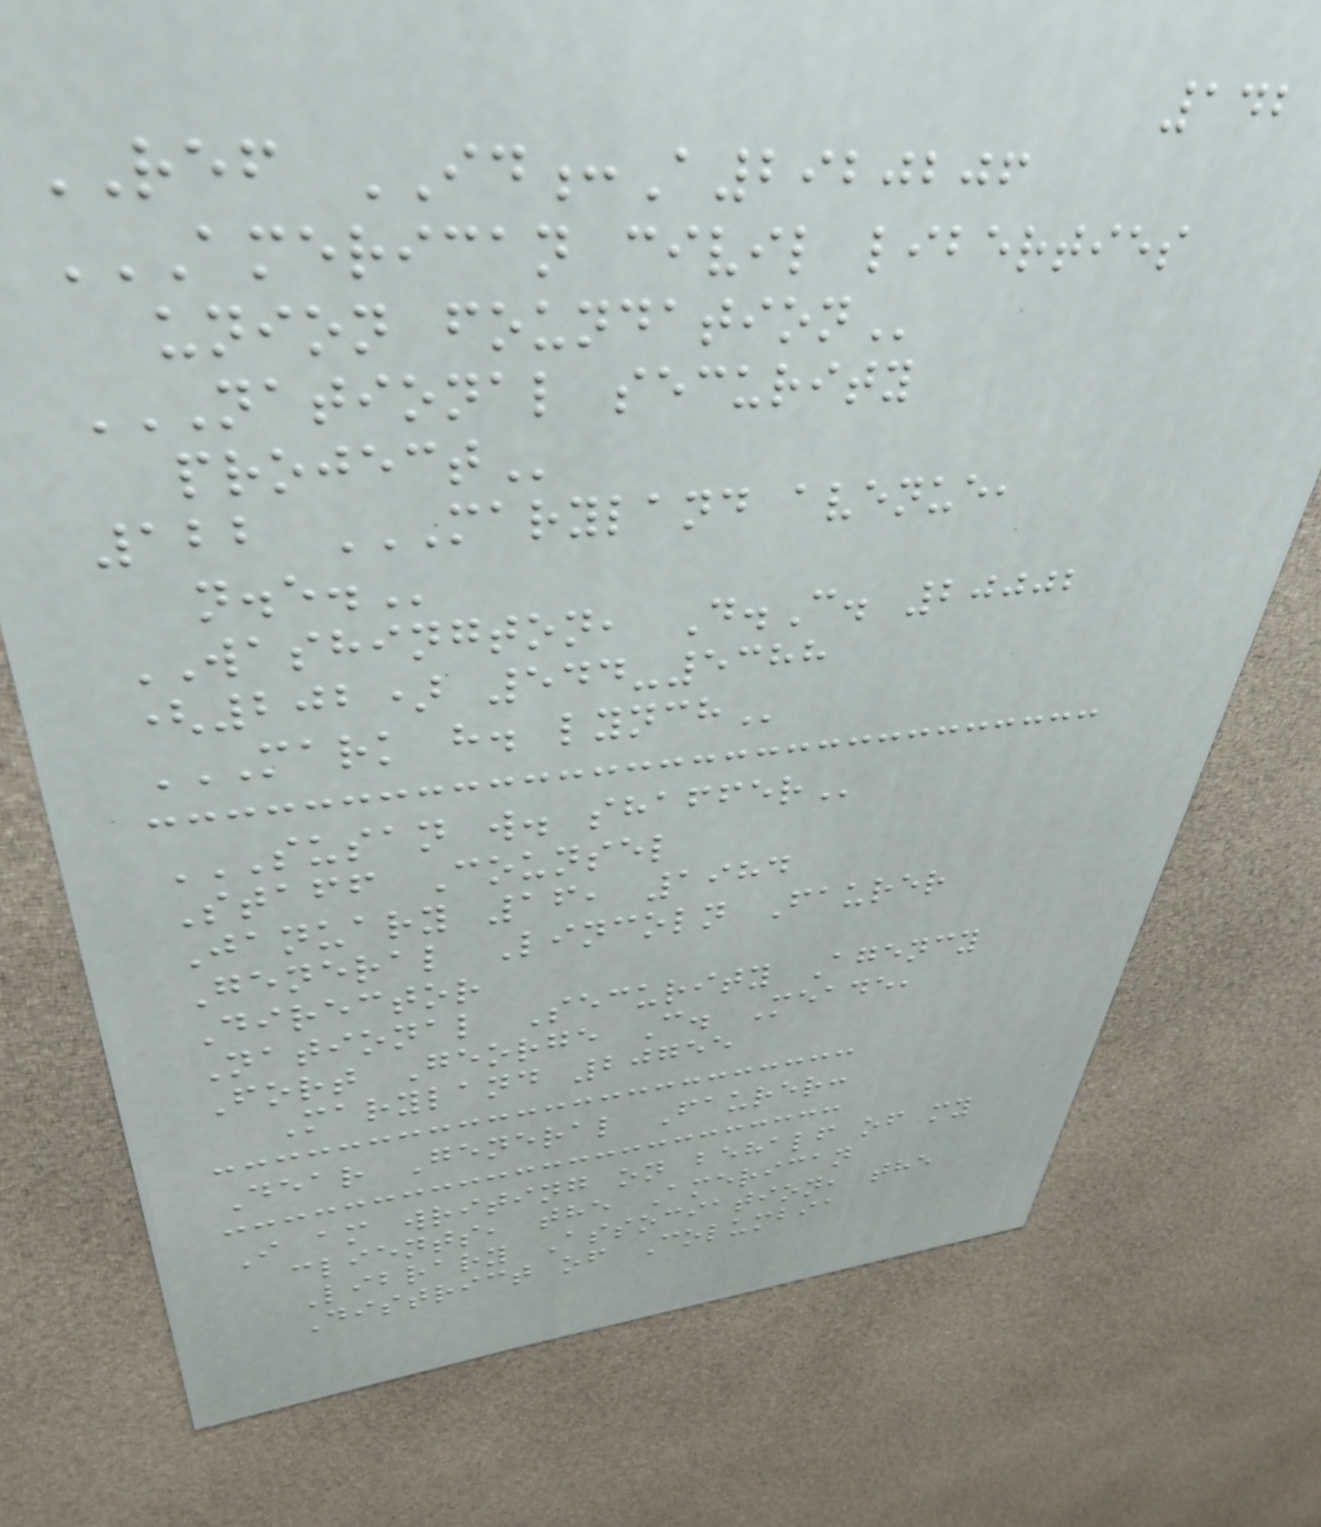142
REF ID:A2920206
AMERICAN CIVIL LIBERTIES
UNION FOUNDATION
NATIONAL SECURITY
PROJECT
122 MARYLAND AVENUE,
N.E.
WASHINGTON, D.C. 20002
(202) 544-5388
MARK H. LYNCH
SUSAN W. SHAFFER
Staff Counsel
January 16, 1984
General Lincoln Faurer
Director
National Security Agency
Fort George C. Meade,
Maryland 20755
Dear General Faurer:
I am writing on behalf of my
clients, the American
Library Association, the
District of Columbia
